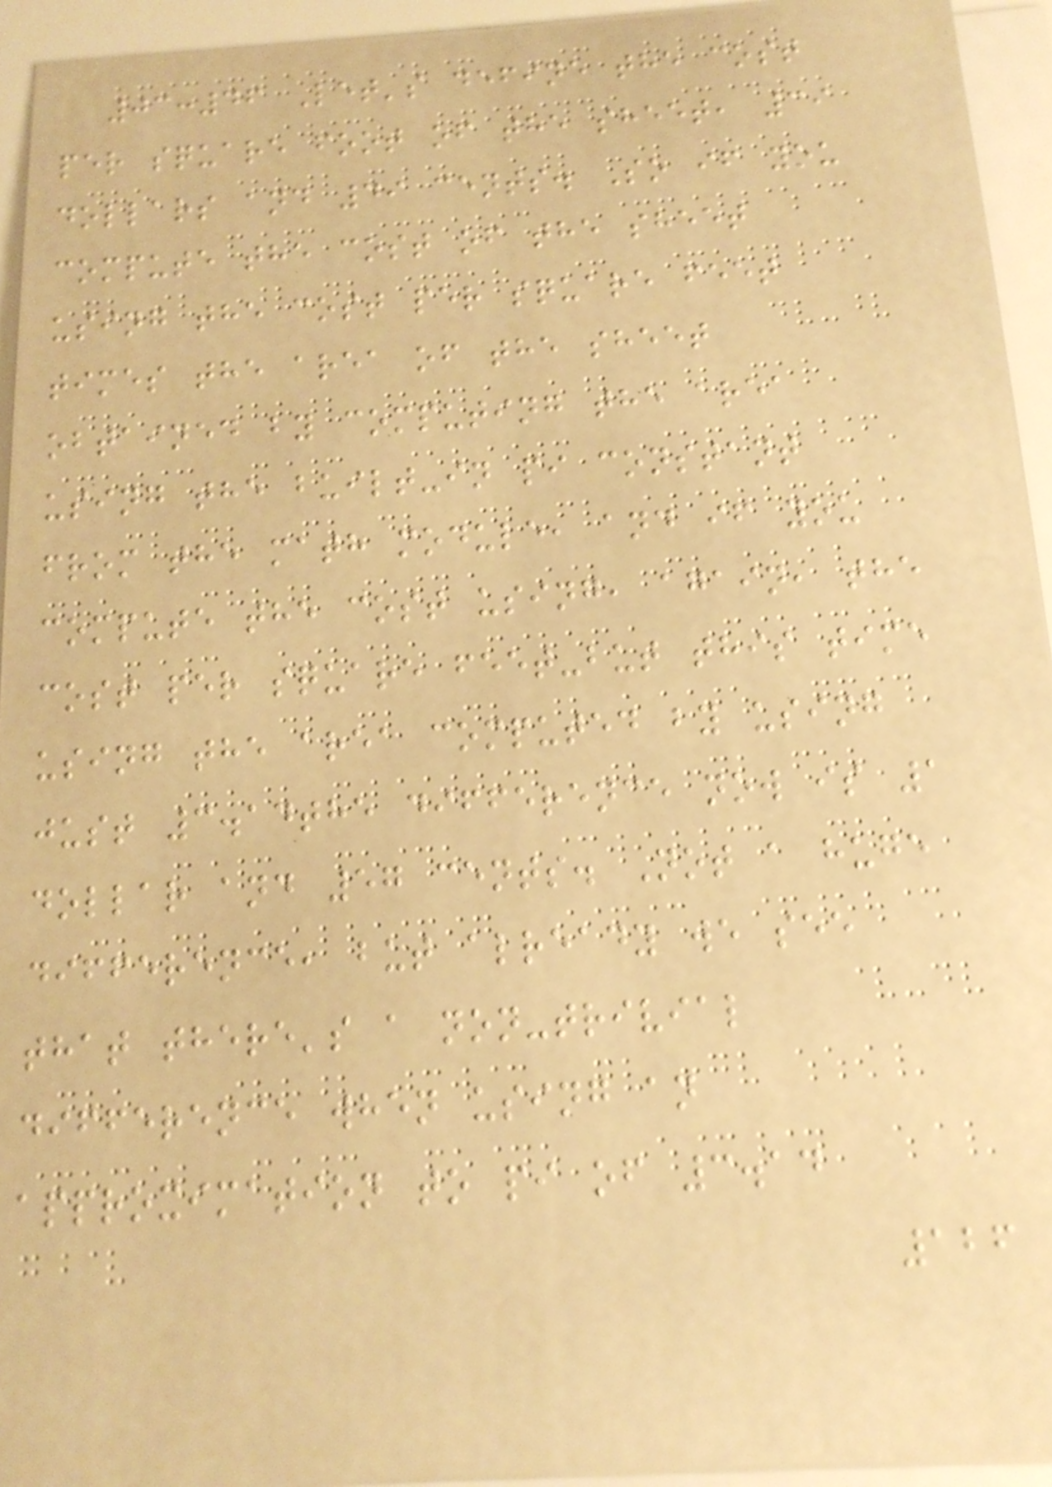03:46 Let's define the cost
per square foot of the sheet, 39
dollars and 49 cents. So if you
compute the cost of the sheet
using the cost per square feet
times the area of the sheet
obtained by computing the area
using the built-in pi constant
from the math module, and if you
compute the cost using, again, the
cost per square feet-but this time
using the area computed by using
just 3.14the difference now is 1
dollar and 57 cents. Not a huge
difference, but already we see
that there's a non-trivial
difference when using an
approximation to pi of 3.14
126
